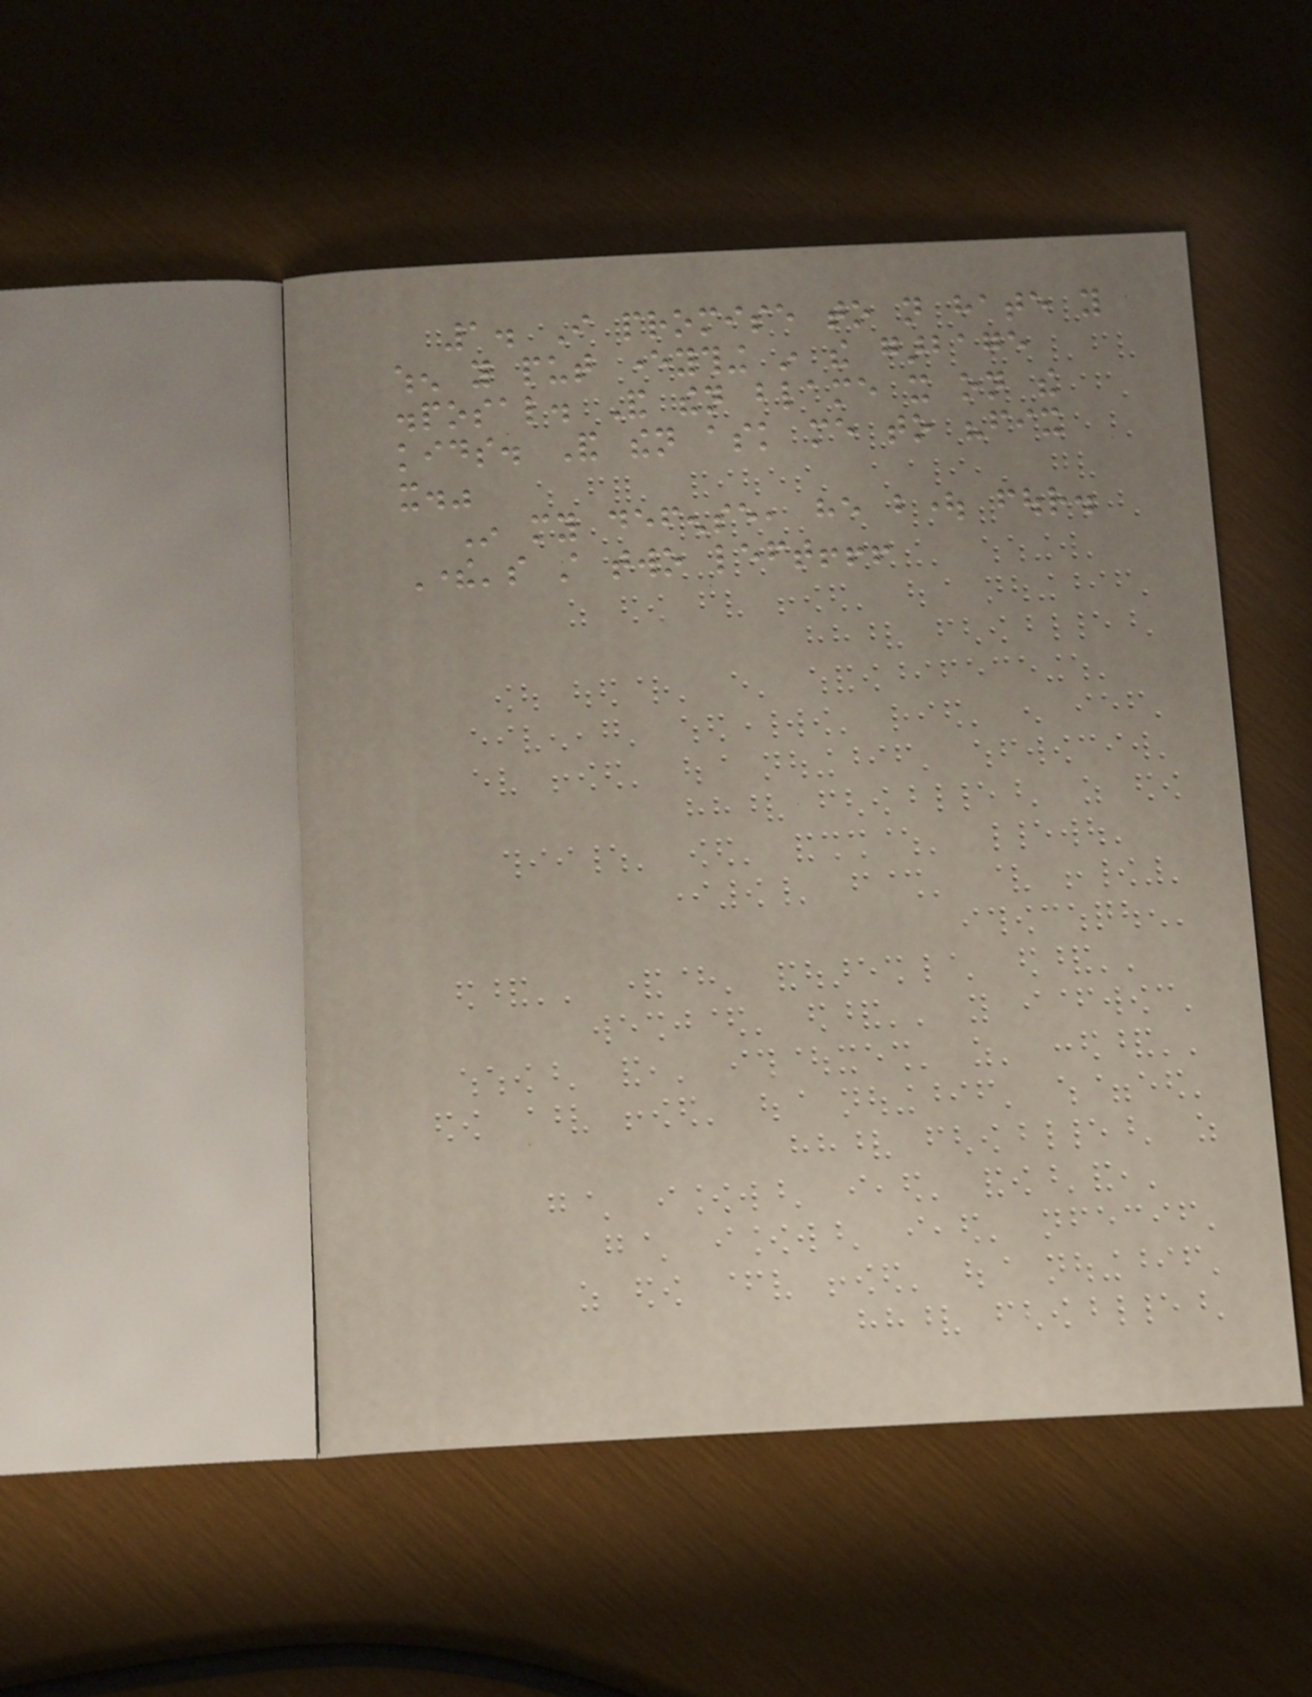1. I promise to not hate you
when you put everything in the garbage
disposal. And then blame it on the
kids. And then ask me to "fix
it."
In my defense, he bought four.
There's still two left!!!
